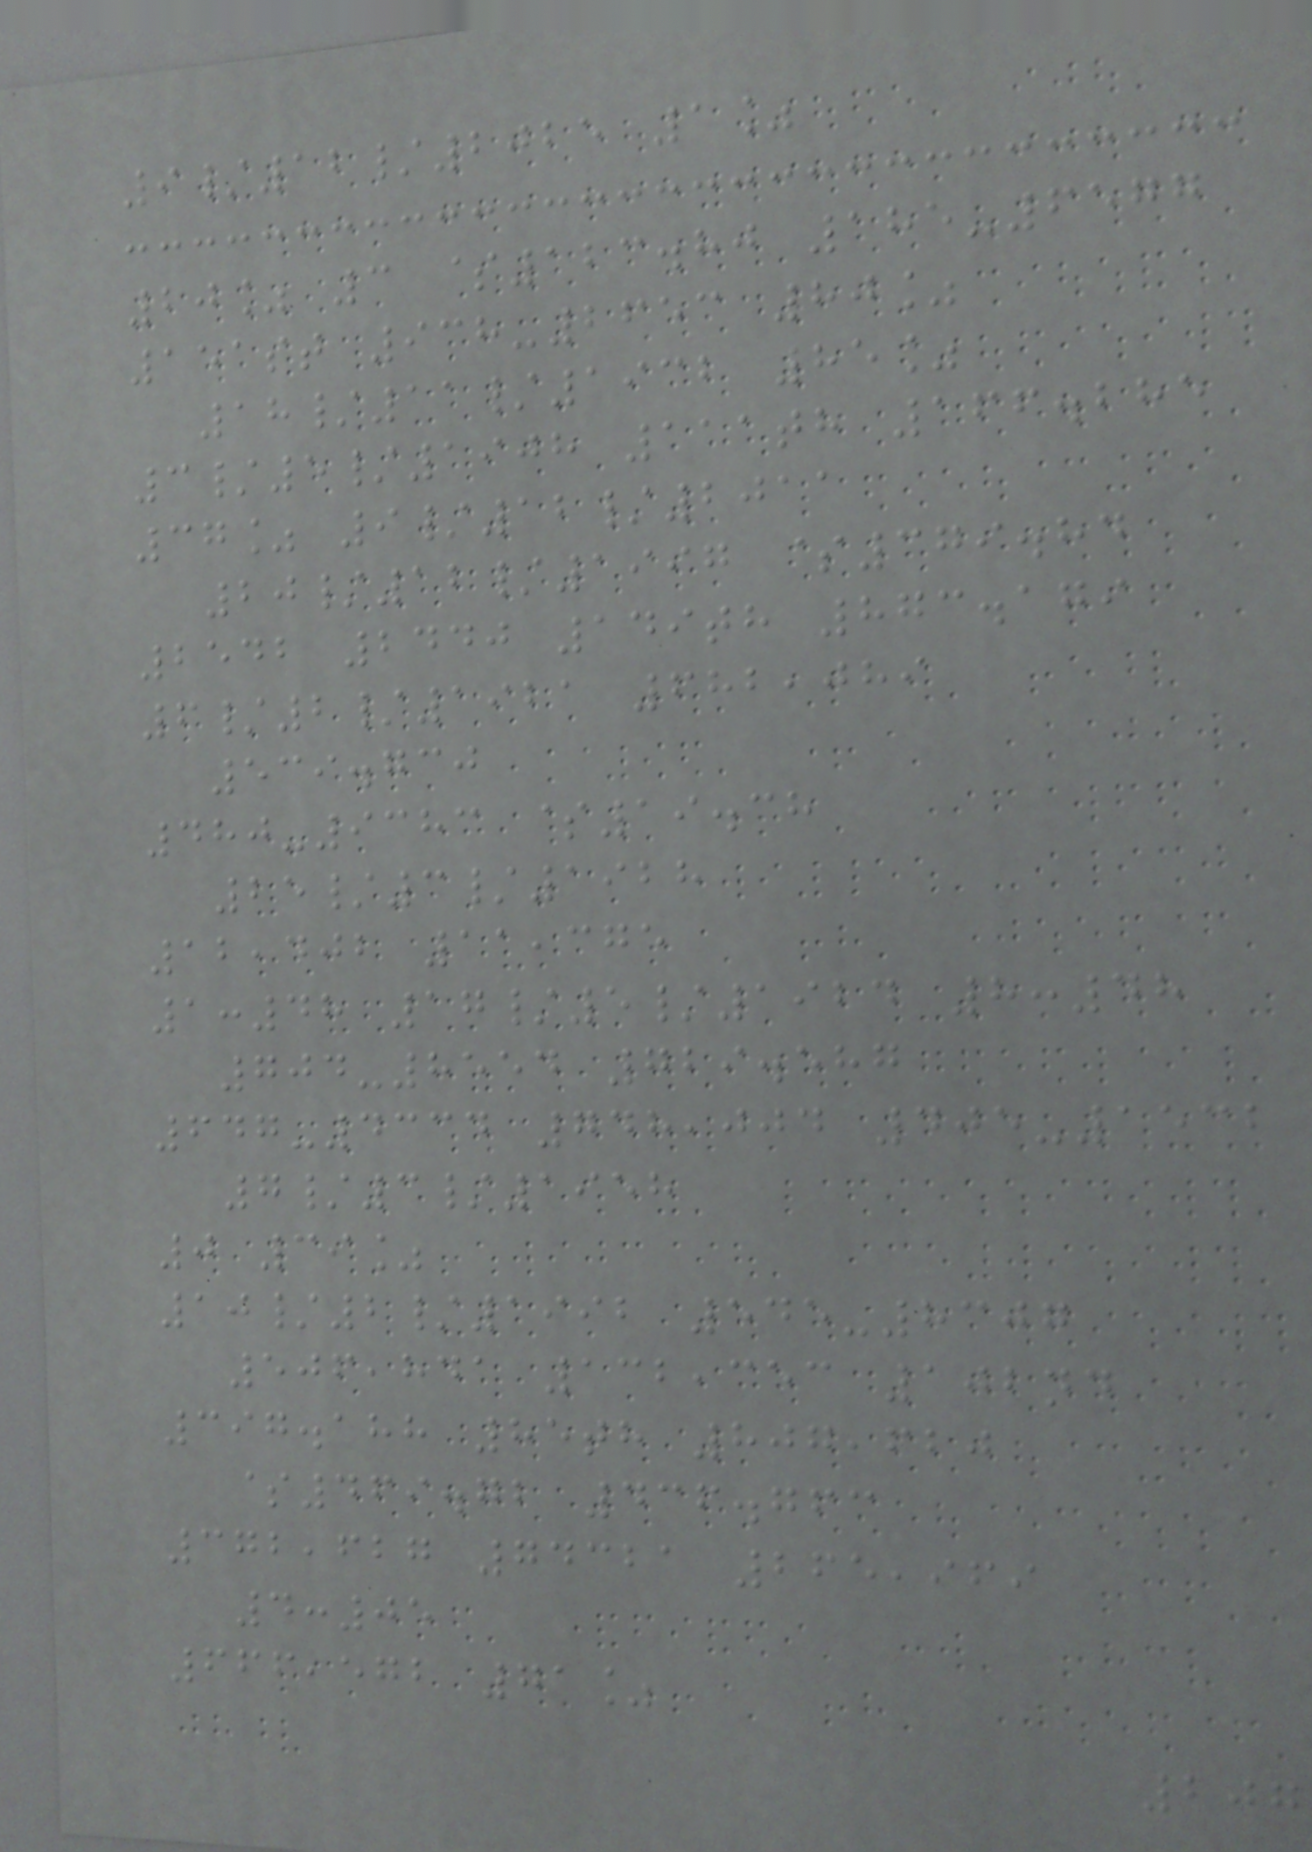9/12/2025 1%
20% 3 $123.80 185-6577
151st 938-2653 80%
18/11/1932 85%
3/5/1908 111th 166.285
37% 9/12/2011
20/12/1997 $379.84
2542 2440 149th 873.179
6/2/1921 682,089
539.730
480-9383 $19.38
25/3/1928
12,402 11,375
1:48 17/5/1924 8:48
704-8554 729.587
647-4334 748,004 405-1532
7/3/1958
0 39%
10/2/1992 545-8307
506,841 132,353 102nd
397.188 85th 807,620
$469.72 436.763
372,627 74321 265,969
4:05
666,572 71%
207
